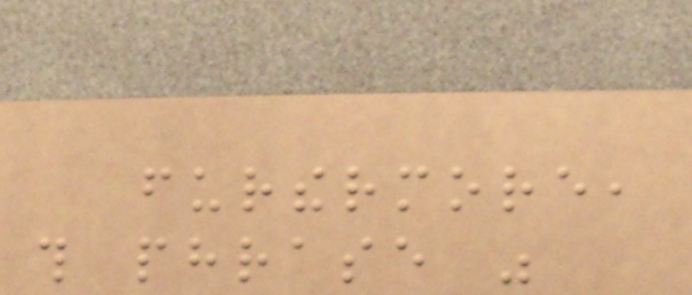furthermore,
this phrase was
